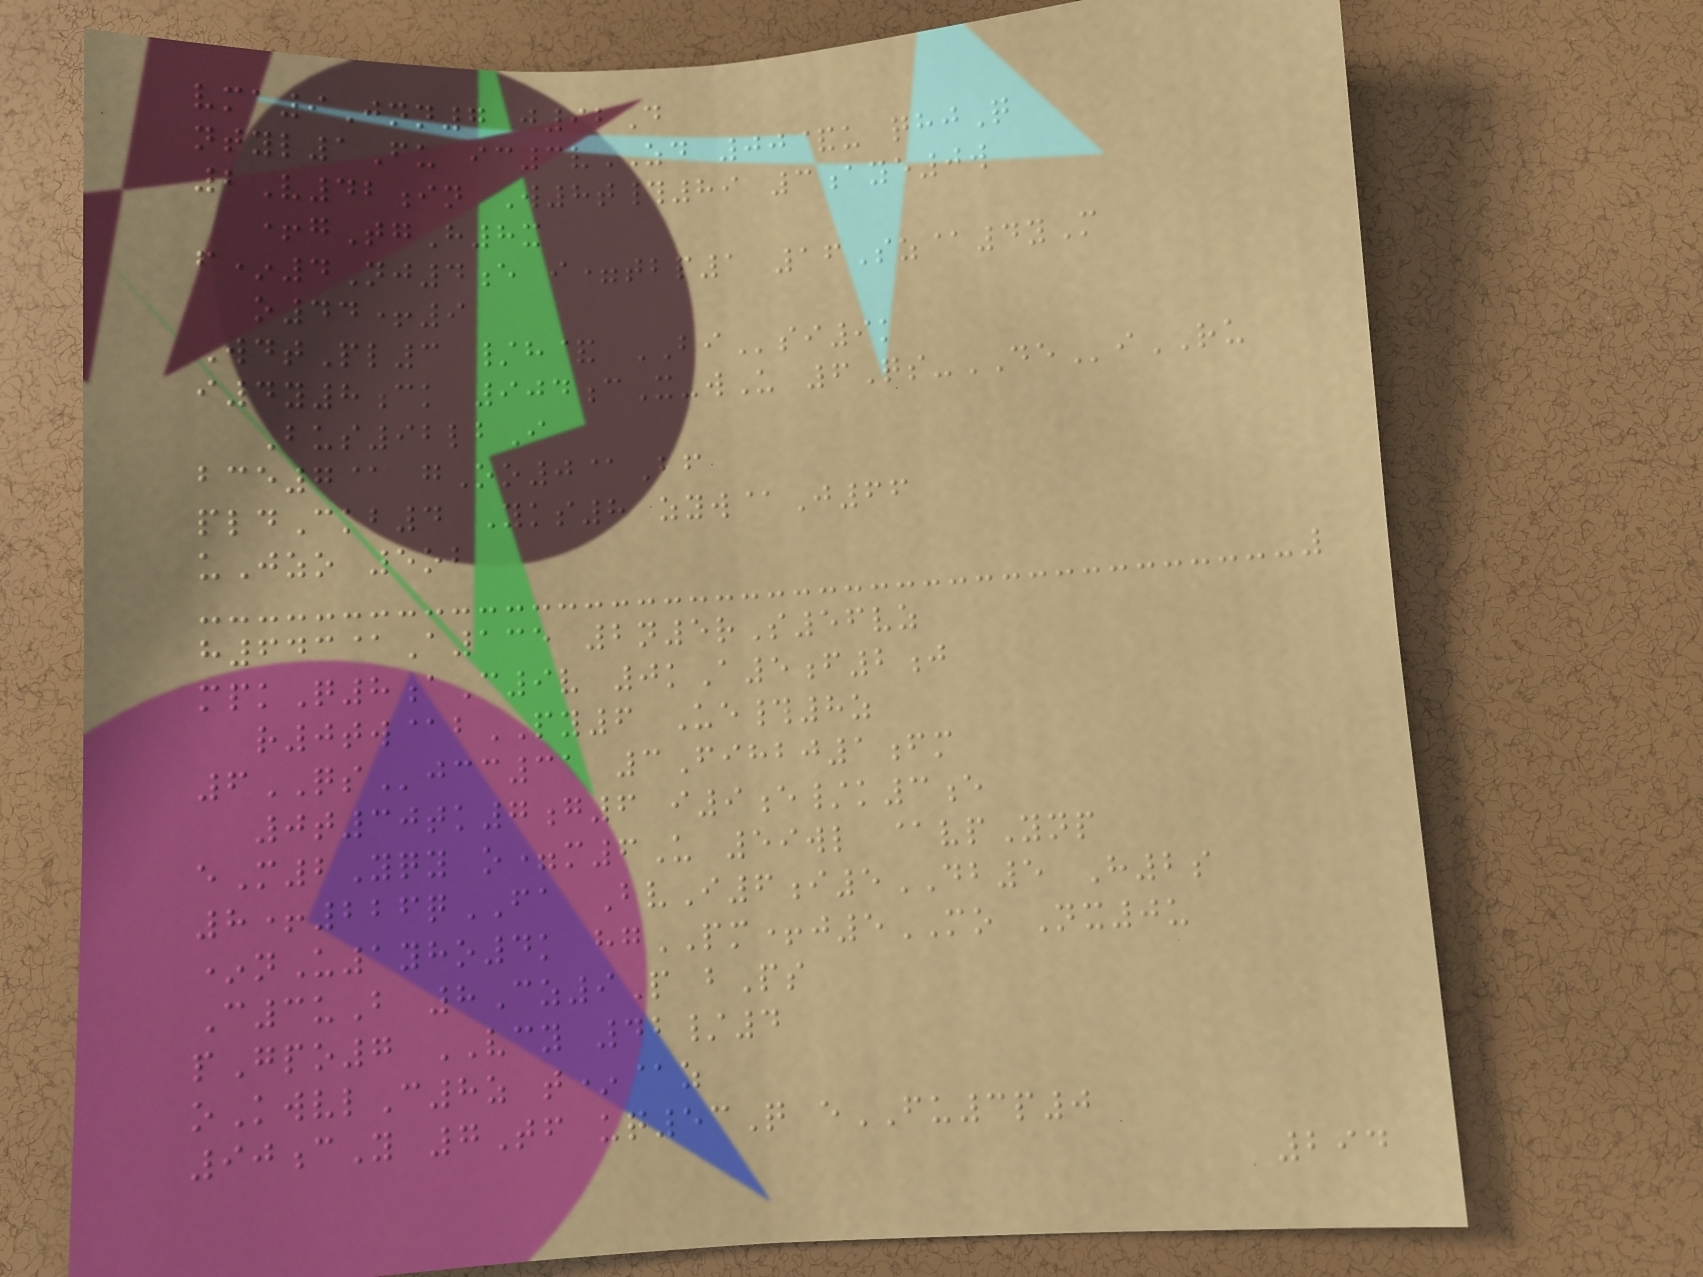vma9Jnn7 j92D
ntyl1Fu ic3vZD 00&u qhjQ
2V42in W8t#89 3aye0w
+gTgH8x
f*4Nj4e i=tbp1 16Sz@4yM
o44+9
WdtPl3 /h& BIsi9k
i4y8ck 904cX-wU 6Qs-DEiRU
Bus92lbI
bce7@ gOo0@Bf
pldCkb4 Yks8 zyw@J66
uJzo 5ob
h643@A135 2n5rS56vz
mpkQ8aC9v 0kA5f2j
r0tw@bPY6 Ue#8z
6QSjcc31 3Fihbj1fm
0t30tk7g6 i9e/k3e
eM2Yqy o=m6U 59wl @vpYnp
8+226qFA BvI6i5DB5 H2s
*nU1yho4k hgPM+j5MO Nx0u
C3uB 8Cz9P bPs
pGpo7 VCY 42/4
oKwvlC8z t*@z
90cY 7Tf uq53Q eFU3p0
294
